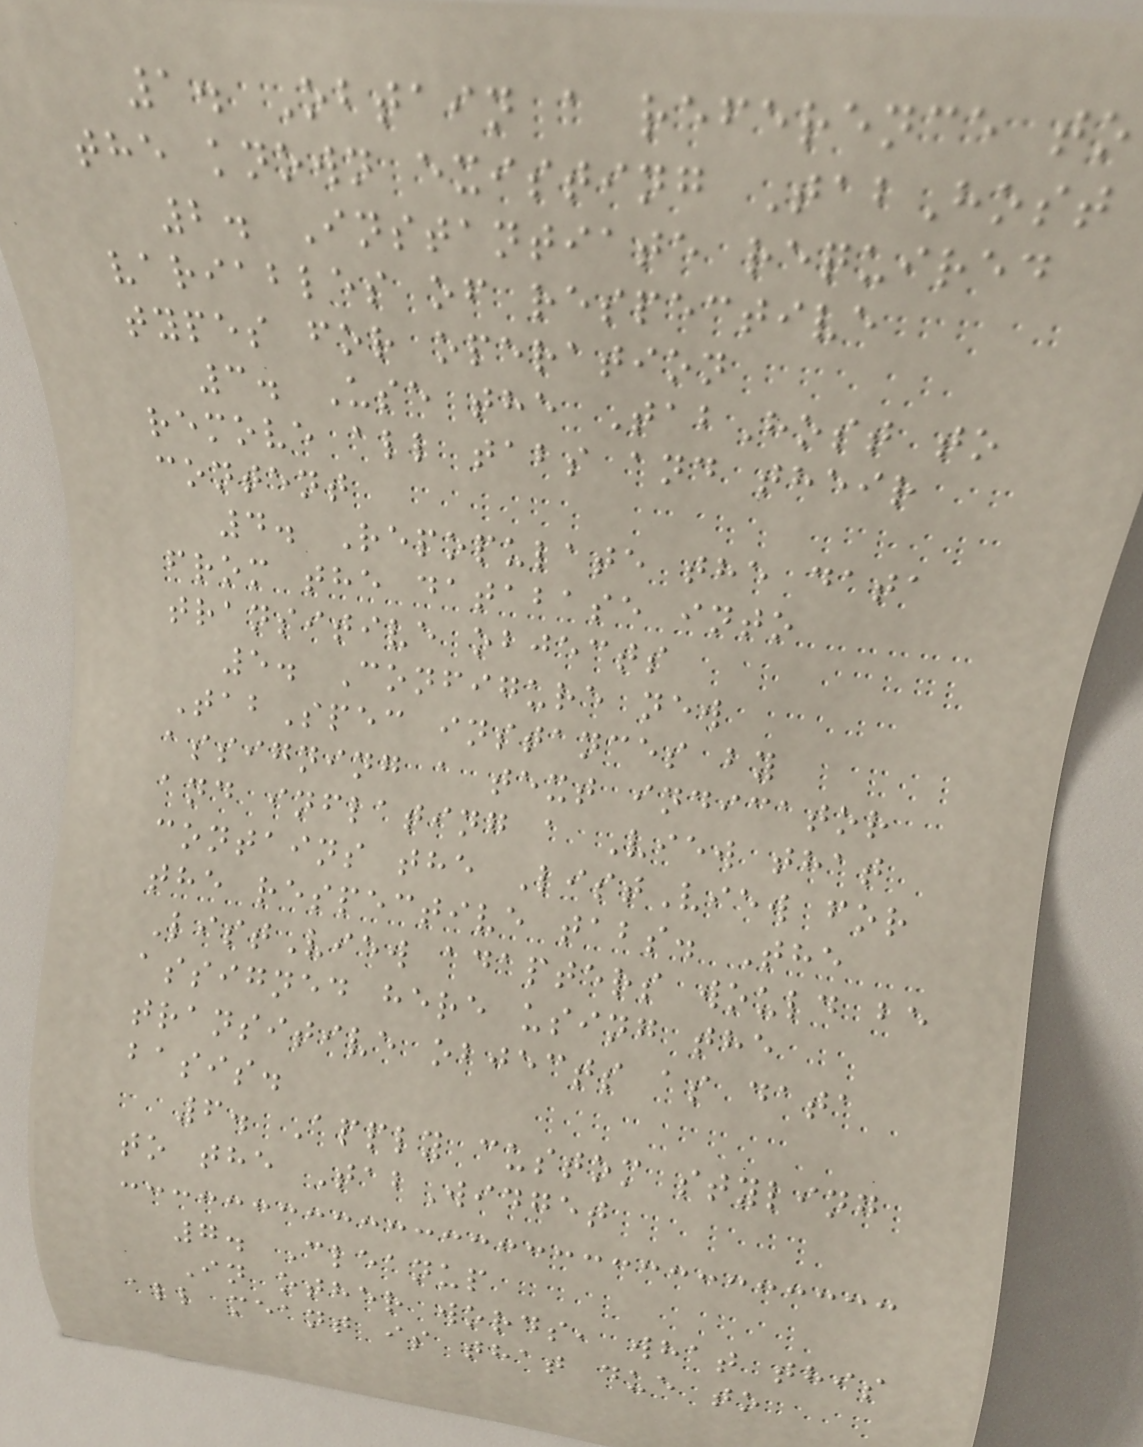1. Obtain a reference to
the known existing TabHost
2. Instantiate required
variables of respective
types for operation
3. Use the TabHost to
remove all tabs and their
content
4. Repopulate the data
from the database into
transitive objects
5. Configure new
TabSpec instances by
assigning a text indicator
and inflating a View that
contains the ListView for
the respective tabs. The
ListView adapters would be
assigned here using the
transitive objects as data
basis.
6. Apply custom styling
to the TabWidget
7. Cleanup
In other words, what this
all meant is that due to
